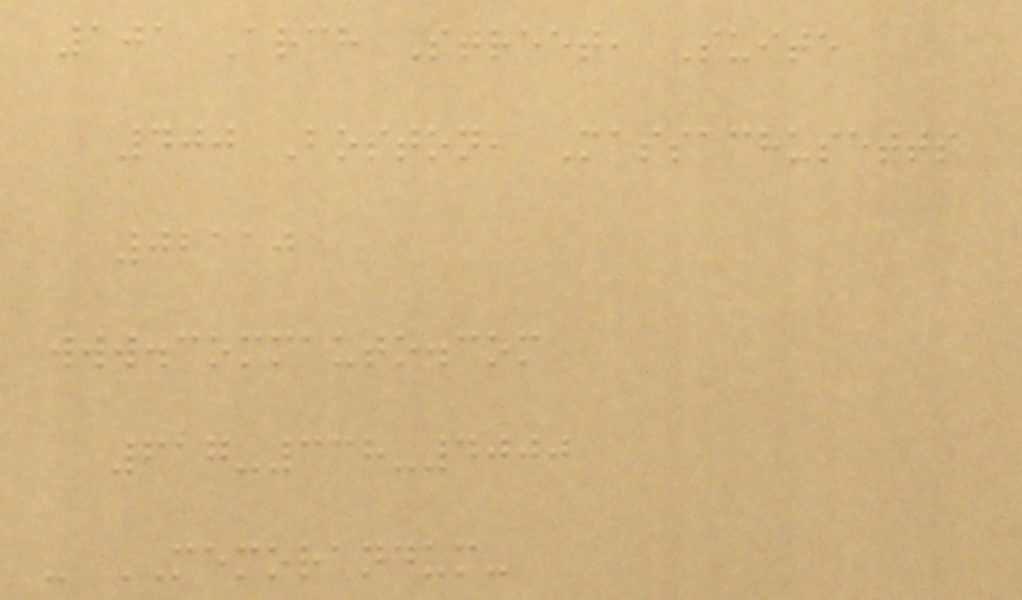101 Arch Street, Suite
400 Boston, Massachusetts
02110
www.commauto.com
617-338-4000
- MEMORANDUM-
